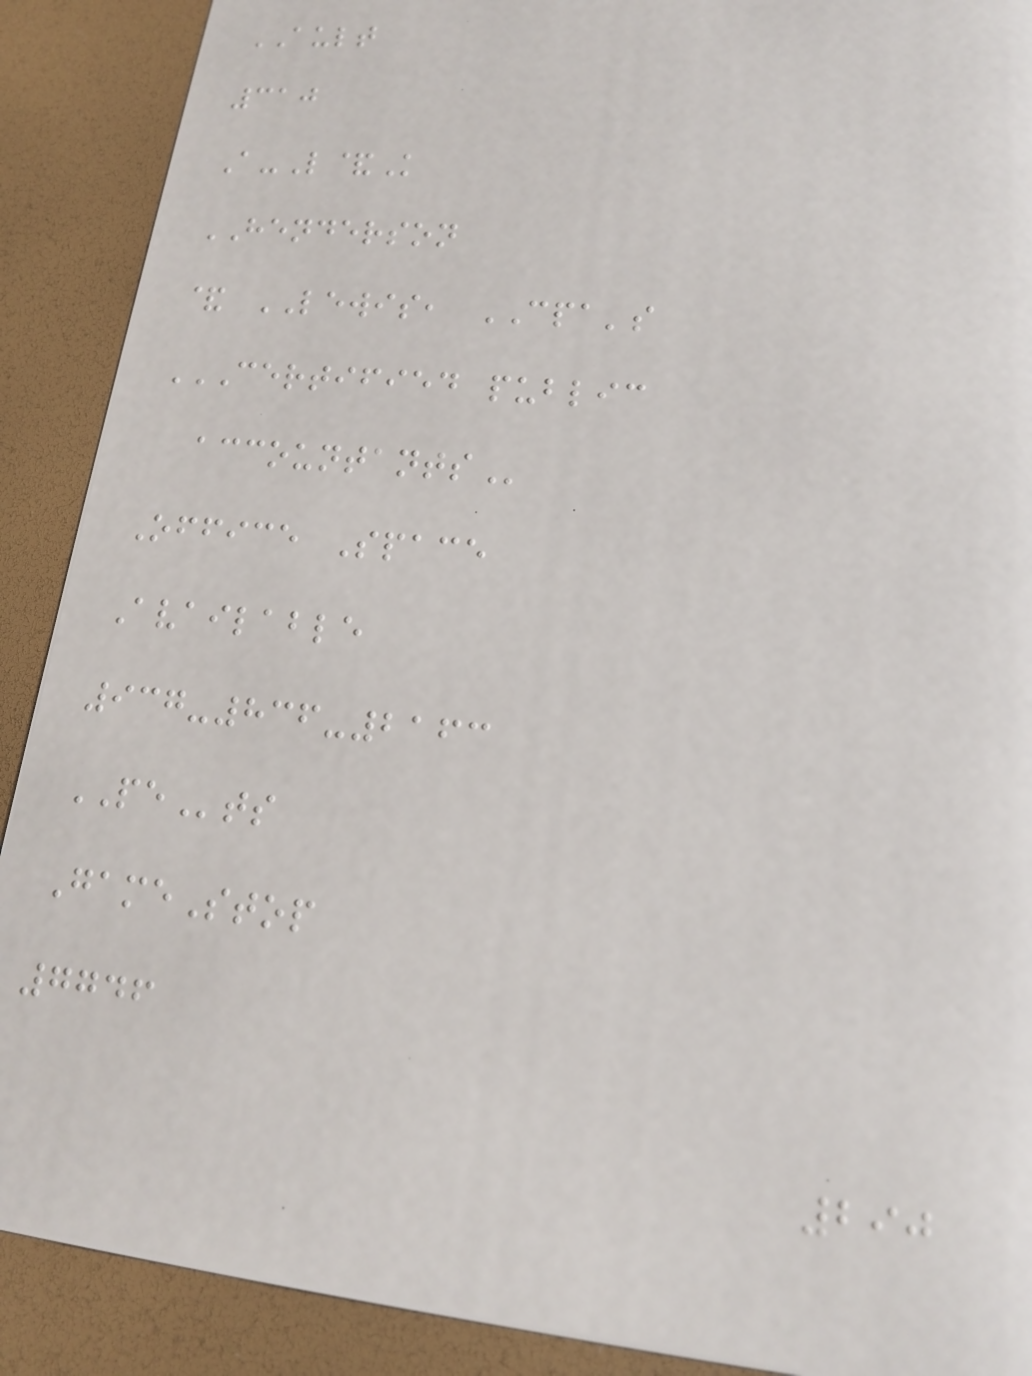AULT
310
A-L&K
HENDERSON
& LEWIS, CPA's
CERTIFIED PUBLIC
ACCOUNTANTS
Office Space
Available
937-836-2163
PEts
GameStop
7746
290
